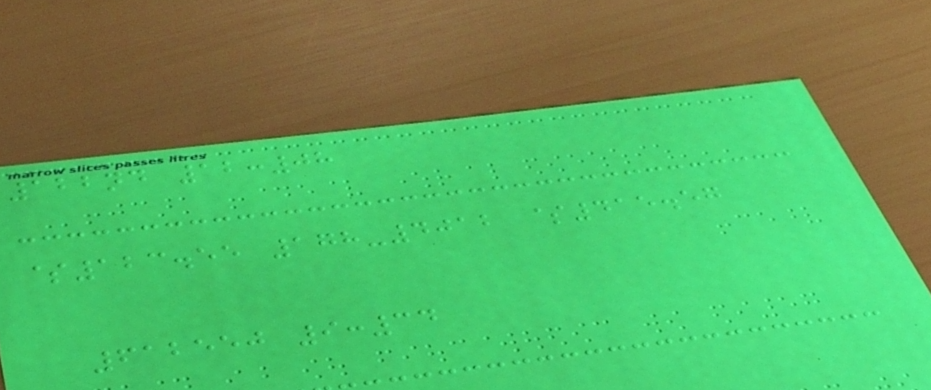122nd 12:08
$123.55 178-4012 $415.57
612550 9:34
